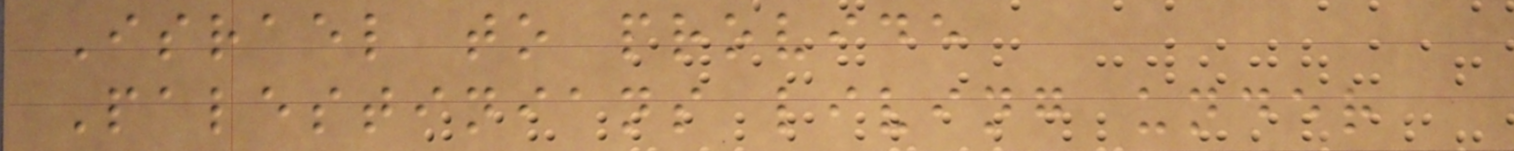Israel to provide
Palestinians living under
